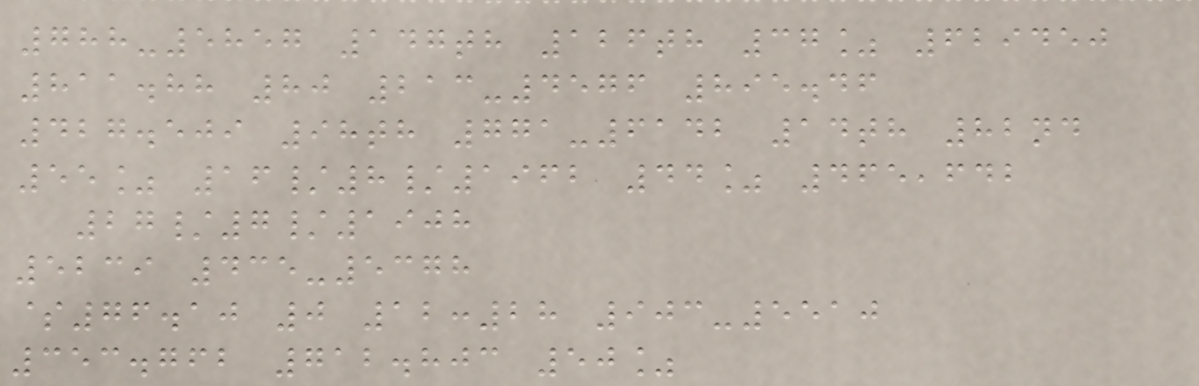788-5857 147th 126th 37% 629450
811.88 80 213-4576 895.46
427.509 98th 771-6142 14th 82nd
55% 16/8/1962 44% 465,642
27/7/1908
5239 435-5378
$76.10 0 12:28 903-5510
353.762 712.803 50%
